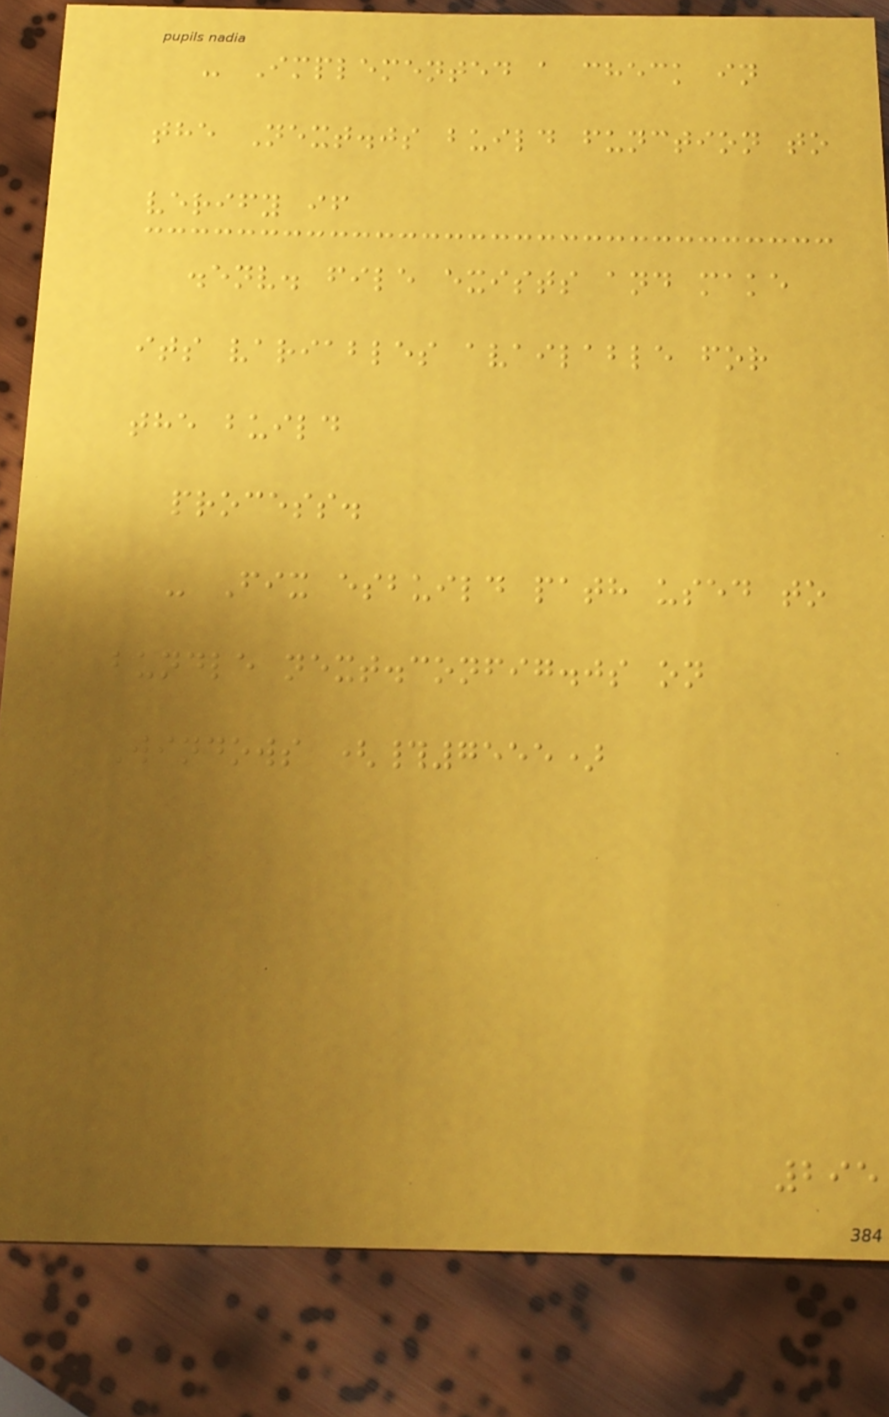- Implemented a check in
the Next.js build function to
verify if
.env. file exists and make
its variables available for
the build
process.
- Fix esbuild path used to
bundle next.config.js on
Windows (#7555)
295
